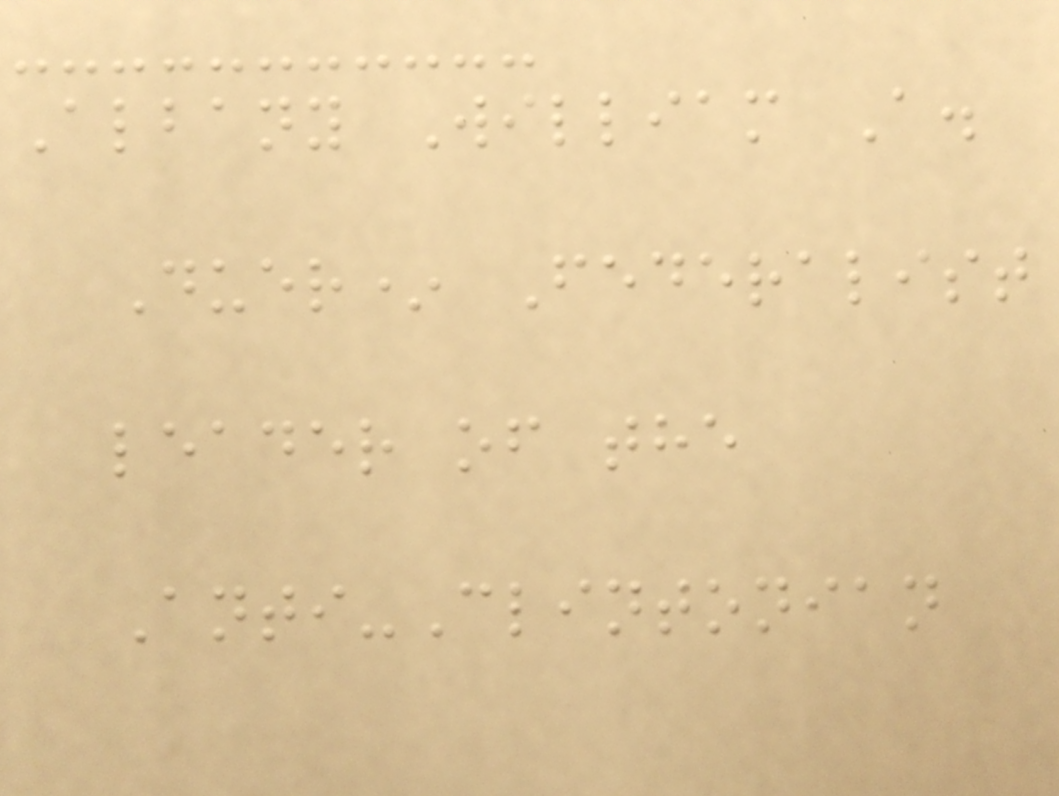Albany William A.
Duer* Federalist
leader of the
Anti-Clintonian
